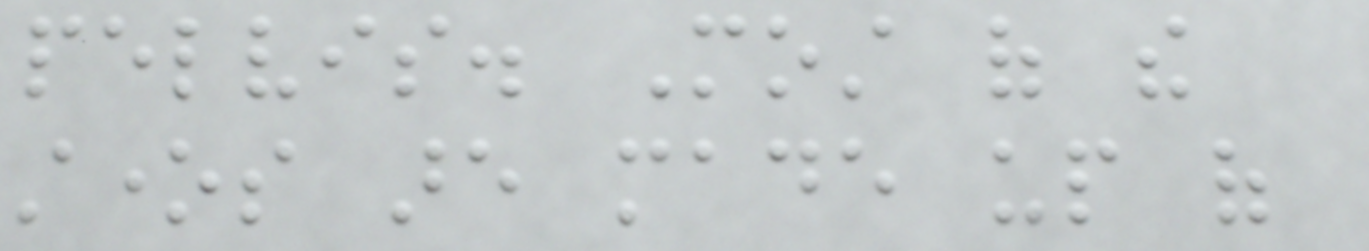pelvis. Most of the
stones are made up of
